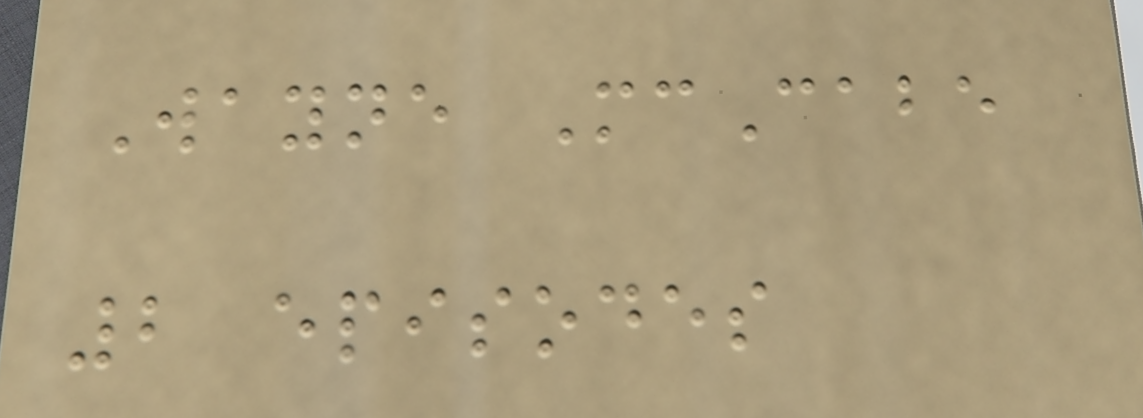Wayne McCabe
2 episodes
